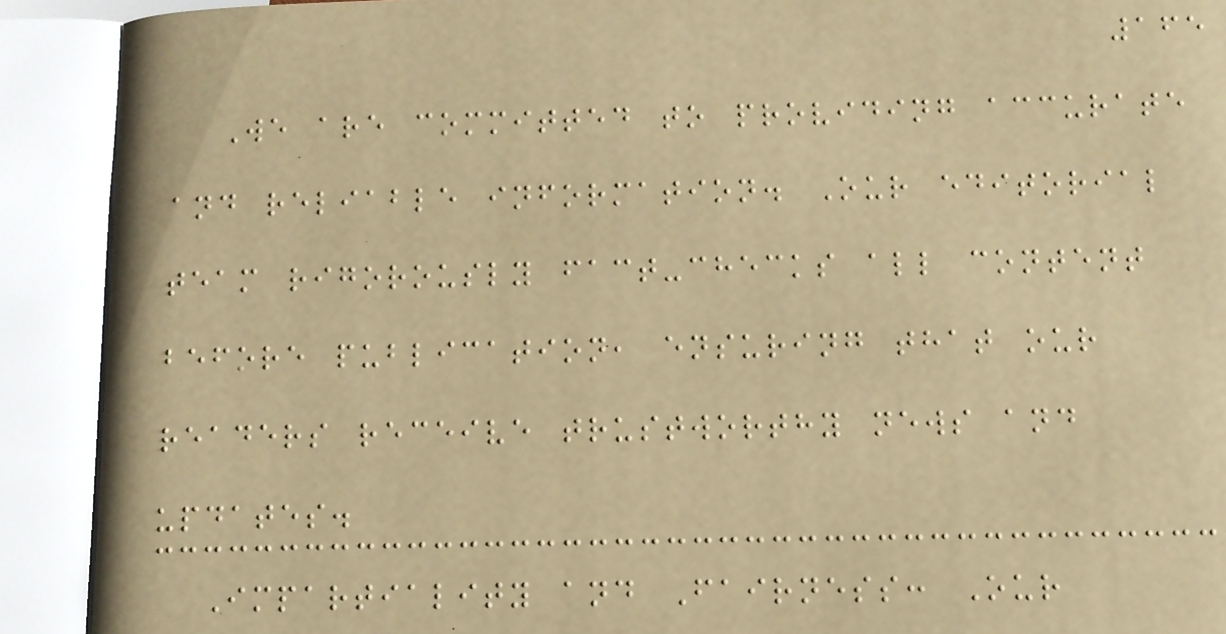165
We are committed to providing accurate
and reliable information. Our editorial
team rigorously fact-checks all content
before publication, ensuring that our
readers receive trustworthy news and
updates.
Impartiality and Fairness: Our
